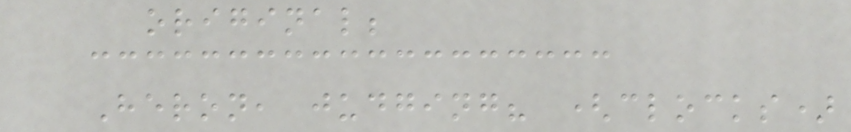original;
Heron, judging? (clocks)
